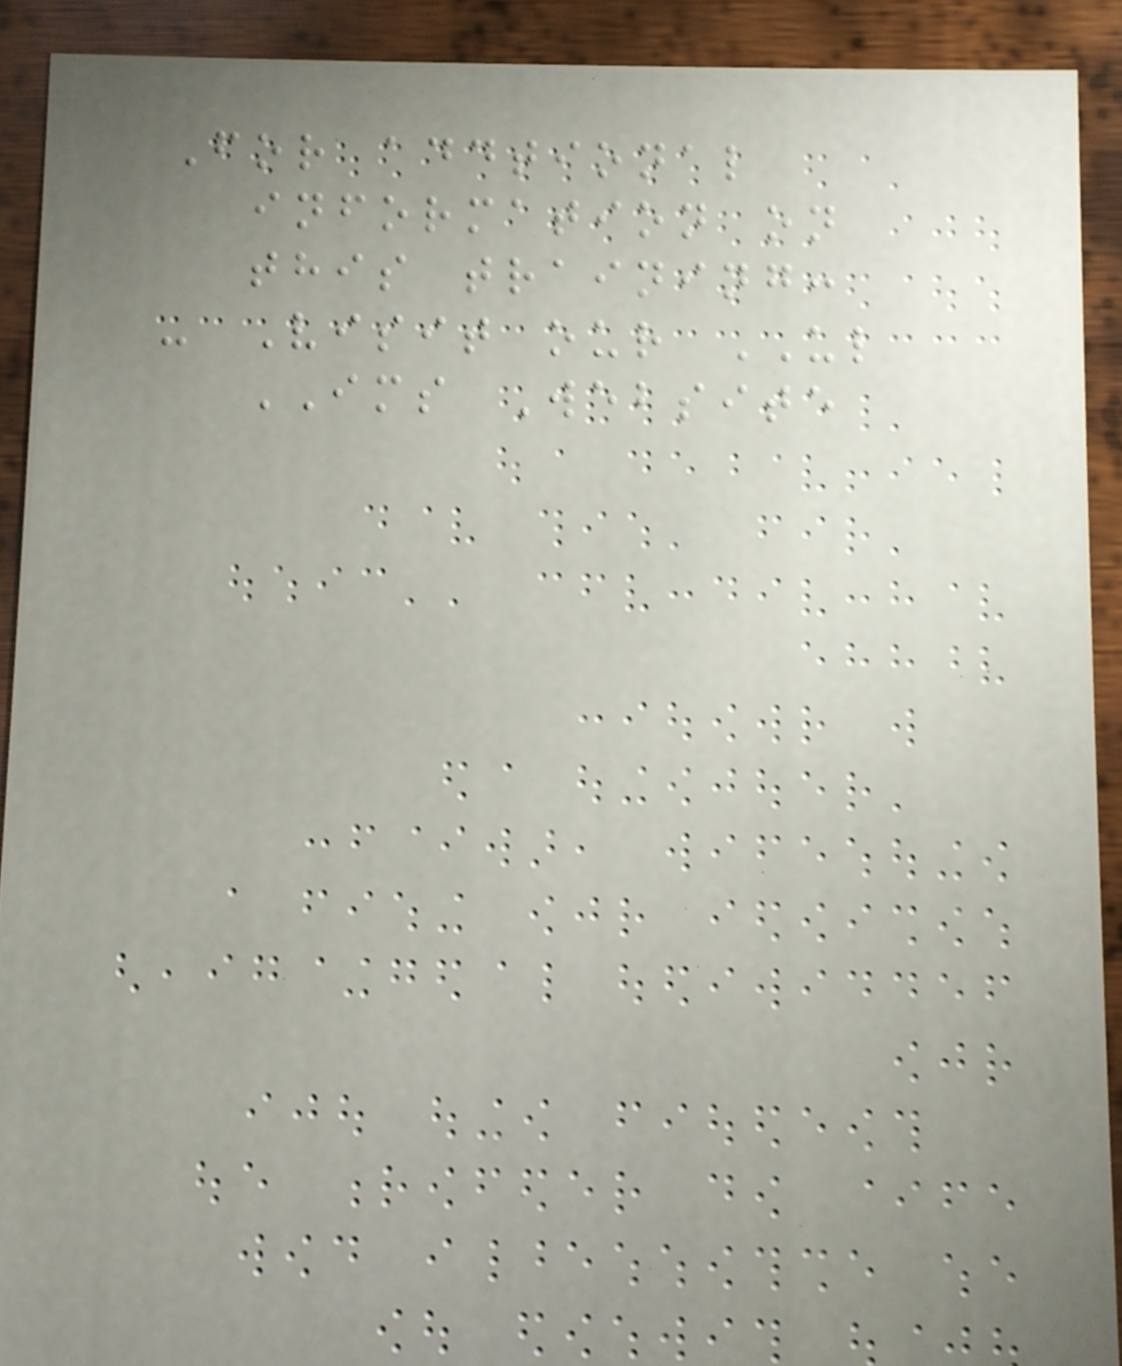For addtional
information on
this training:
- Visit our UL
IMS Website
